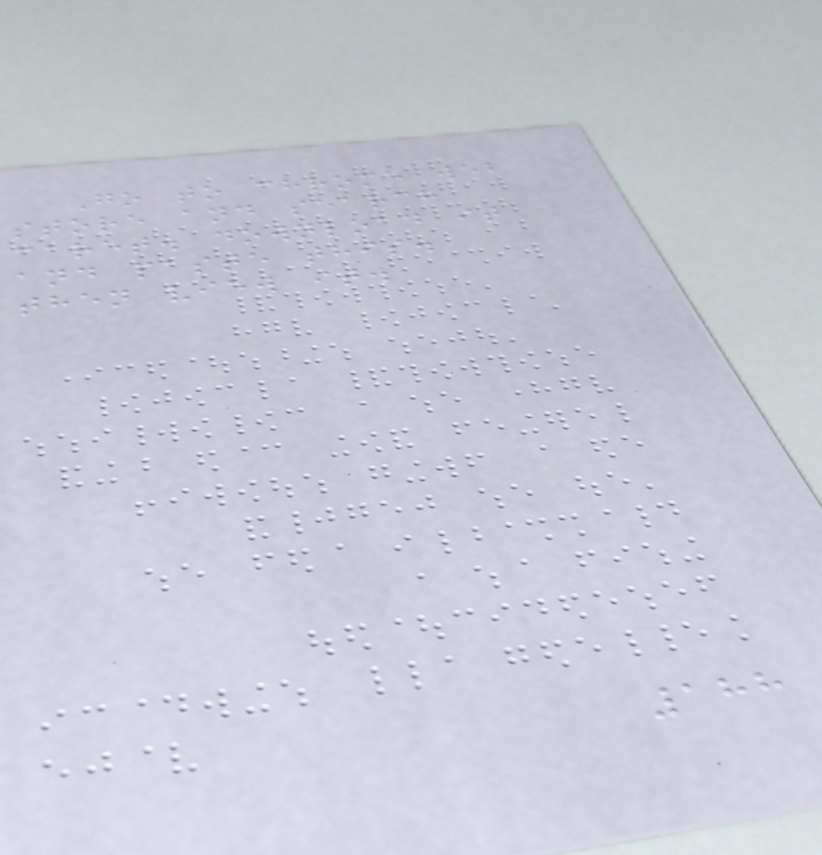Go to chrome web
store and search
caret. download it
and paste this.
then view it.
188
